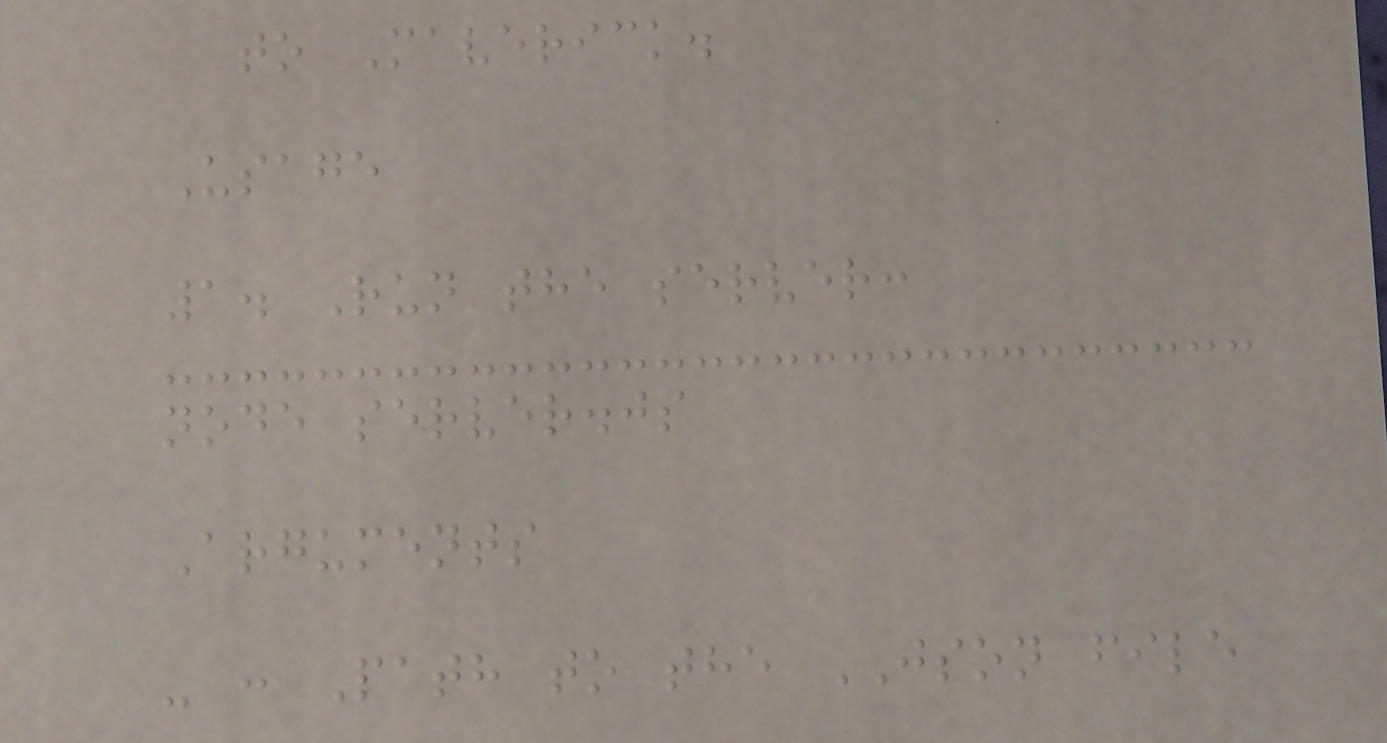to Maverick.
Usage
1. Run the server:
node server.js
Arguments
- : Path to the JSON file
